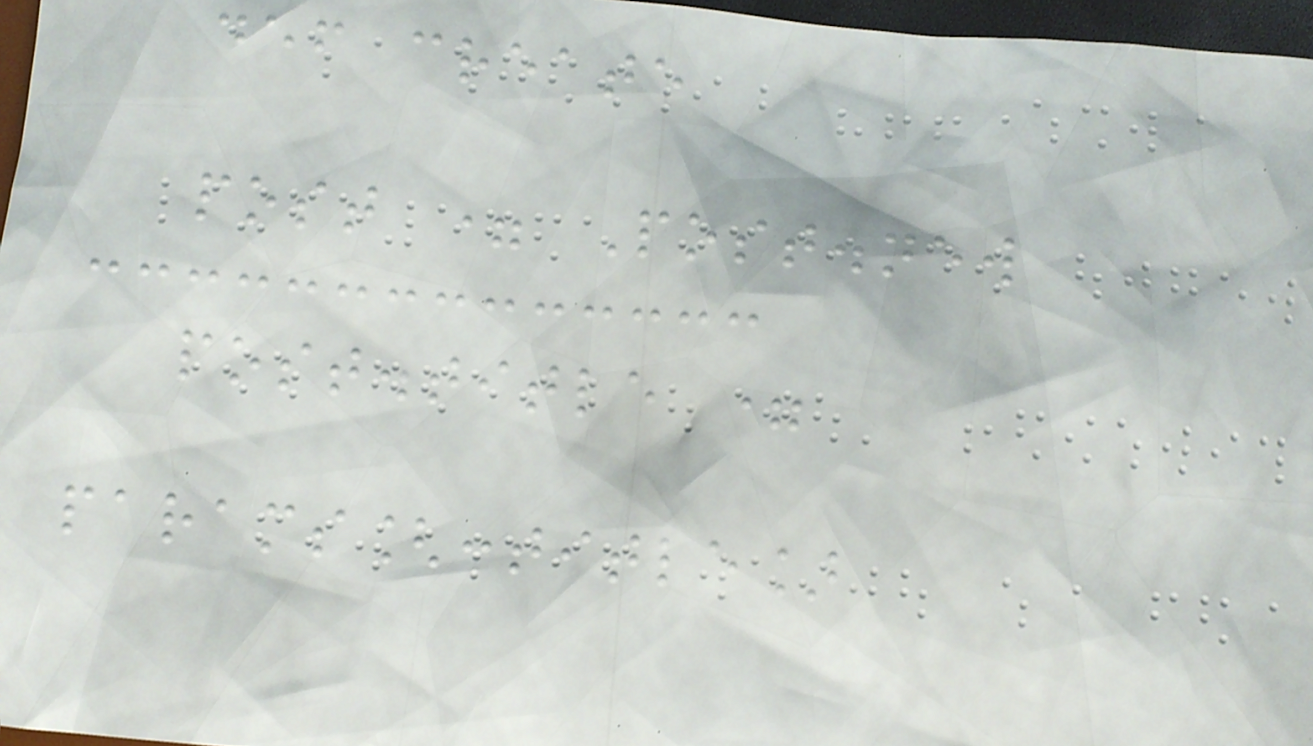def create
post = Post.new
post.title =
params[:title]
